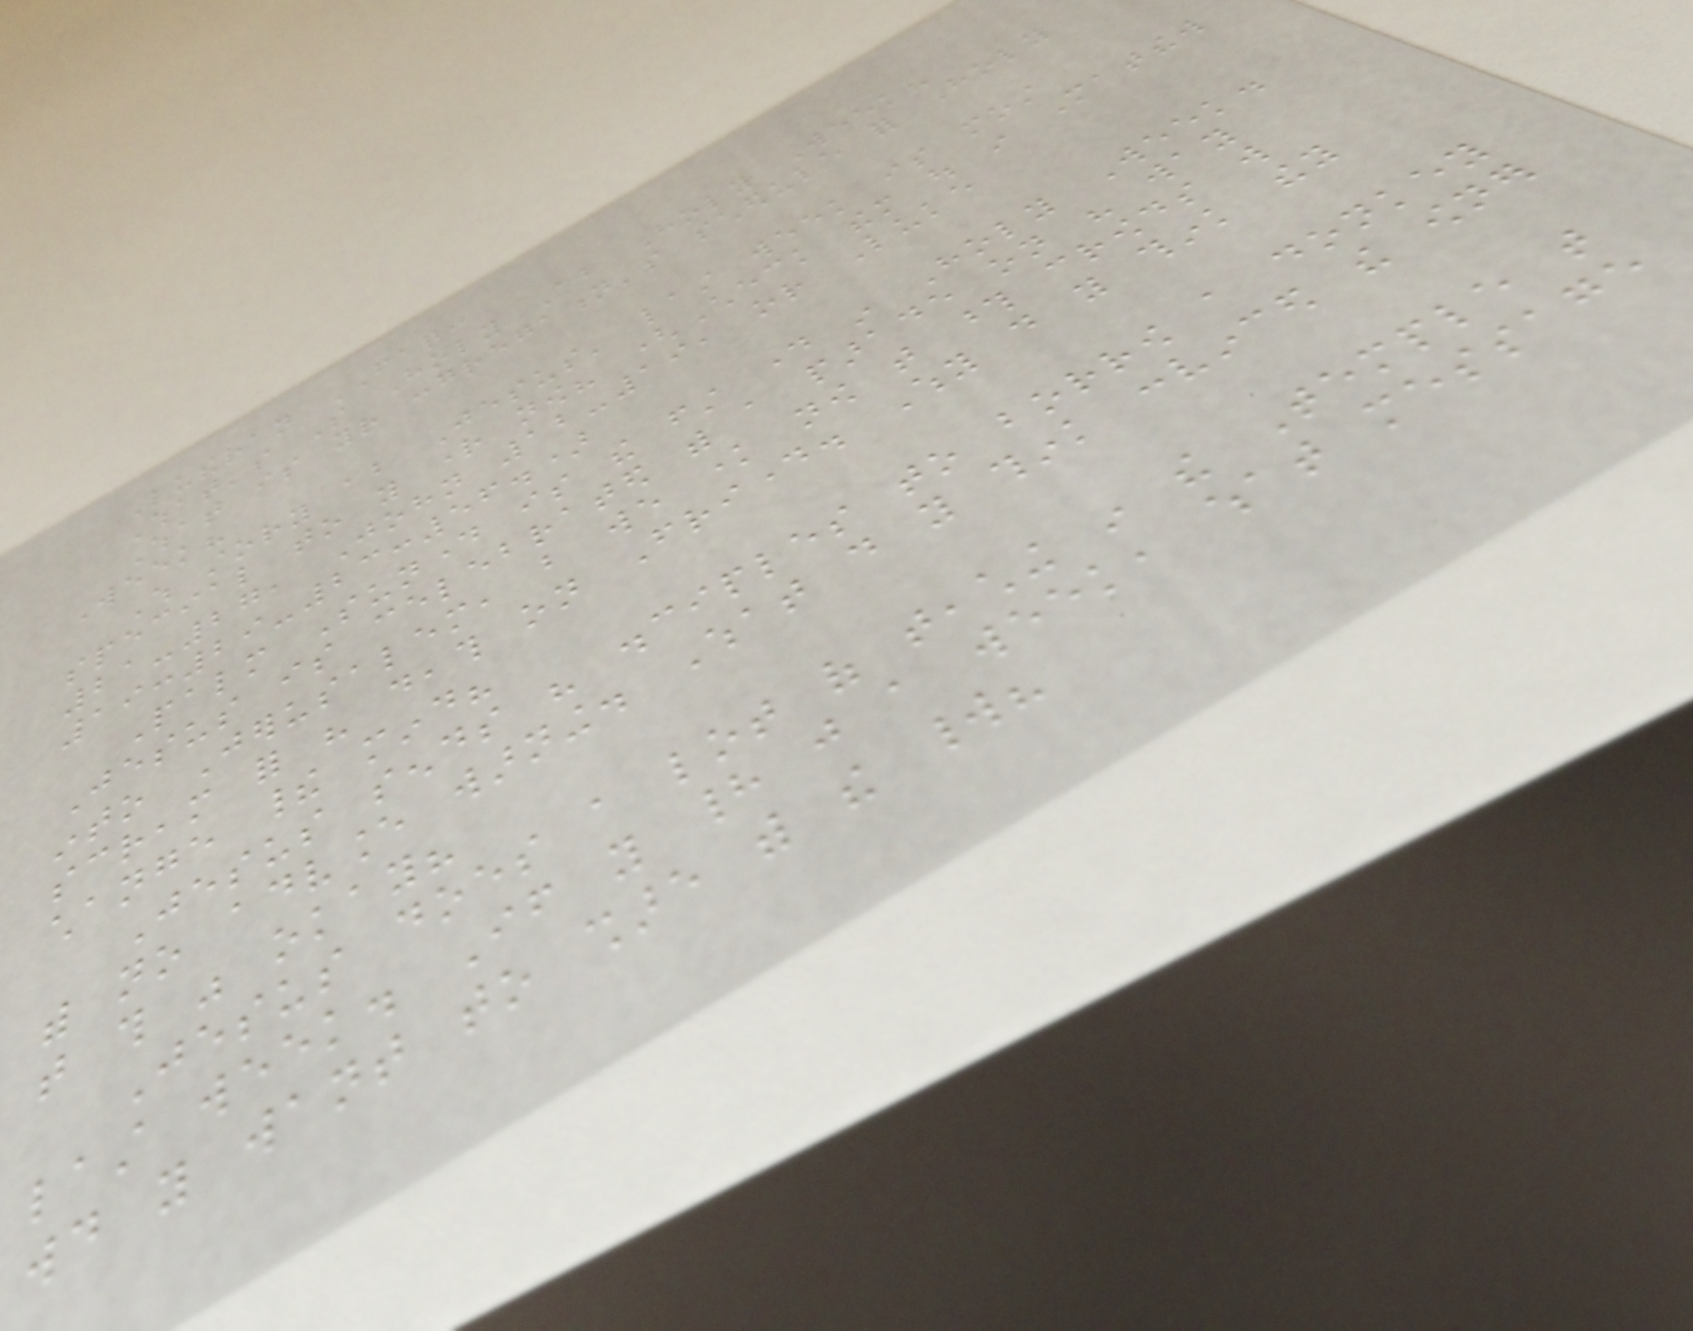Lutheran FAQ:
What's So Holy About Holy Week?
What is your congregation's schedule for Holy
Week?
Which story about Jesus' last week is most
special to you right now? (Check them out in Matthew
21-27, John 12-19, or Luke
19:29-23:56.)
Palm Sunday is the first day in Holy Week.
Jesus is celebrated with a parade on his way
into Jerusalem, but we know now that those crowds will
scream for his death on Friday. Why do you think they
change their mind?
Jesus sends his disciples to borrow a donkey
with no advance warning. What do you think convinced the owner
that this was okay?
Jesus does a lot of teaching in the Temple that
last week. If you had just a week, what message
would you want to share with the world?
